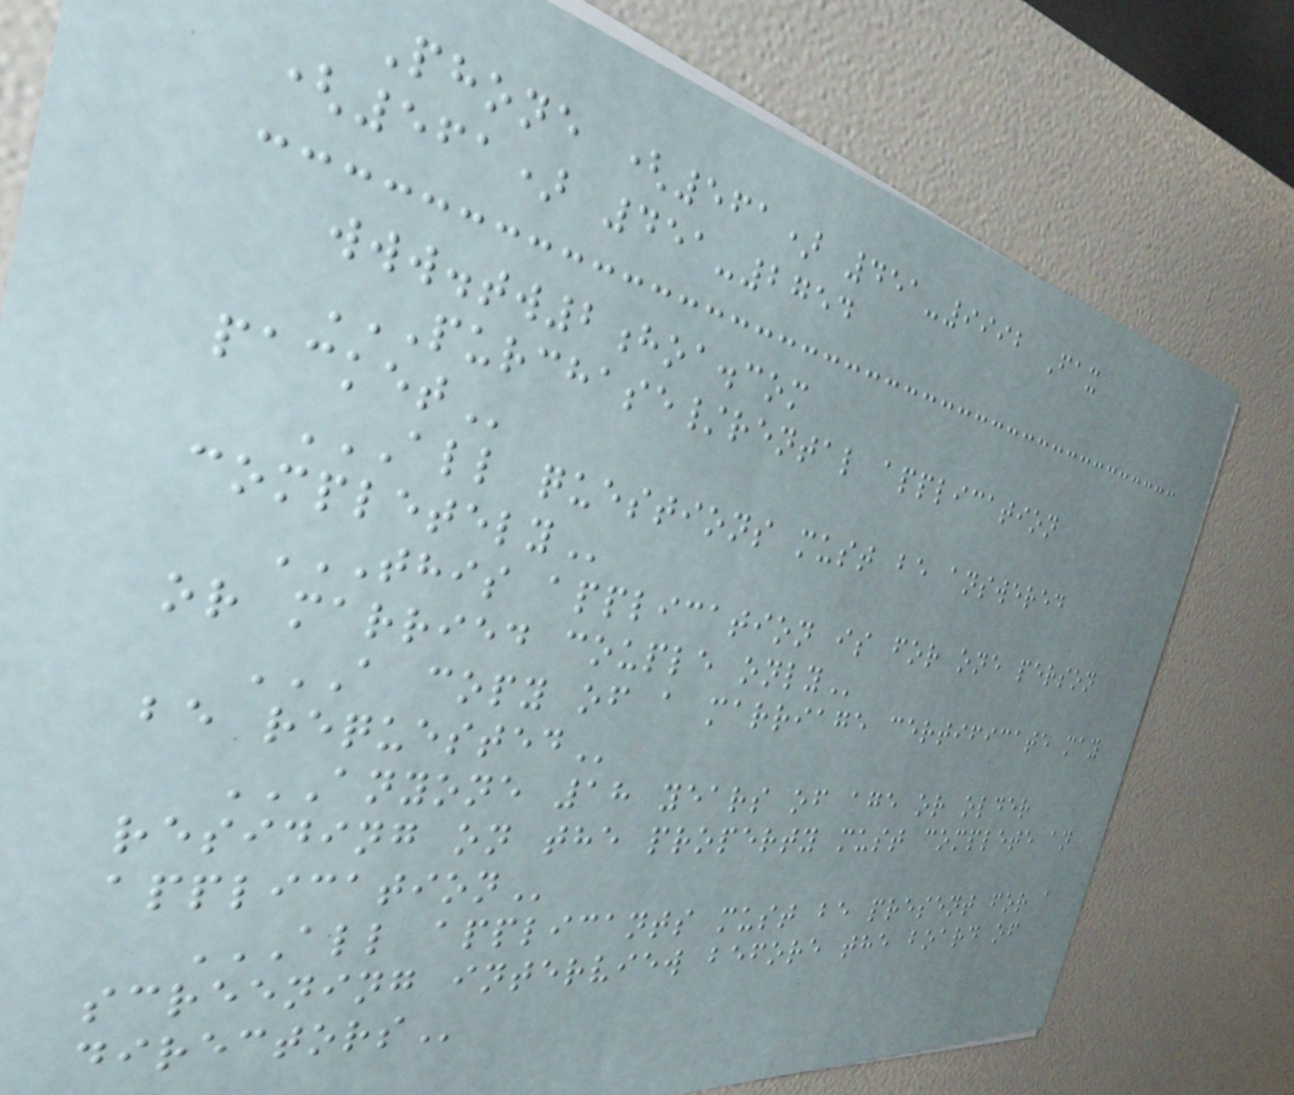Phone (561) 451-9992 Fax
(561) 451-2754
www.tw2hoa.com
PURCHASE/RENTAL APPLICATION
PACKET
ALL QUESTIONS MUST BE ANSWERED
COMPLETELY
THIS APPLICATION IS FOR ONE PERSON
OR MARRIED COUPLE ONLY
A COPY OF A MARRIAGE CERTIFICATE MAY
BE REQUESTED
ANYONE 18 YEARS OF AGE OR OLDER
RESIDING ON THE PROPERTY MUST COMPLETE AN
APPLICATION
ALL APPLICANTS MUST BE PRESENT FOR A
SCREENING INTERVIEW BEFORE THE BOARD OF
DIRECTORS
